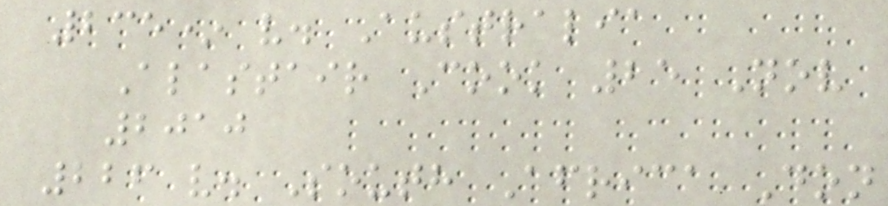235* v. Australia
Alastair Cook 25 Nov
2010
226 v. South Africa Don
